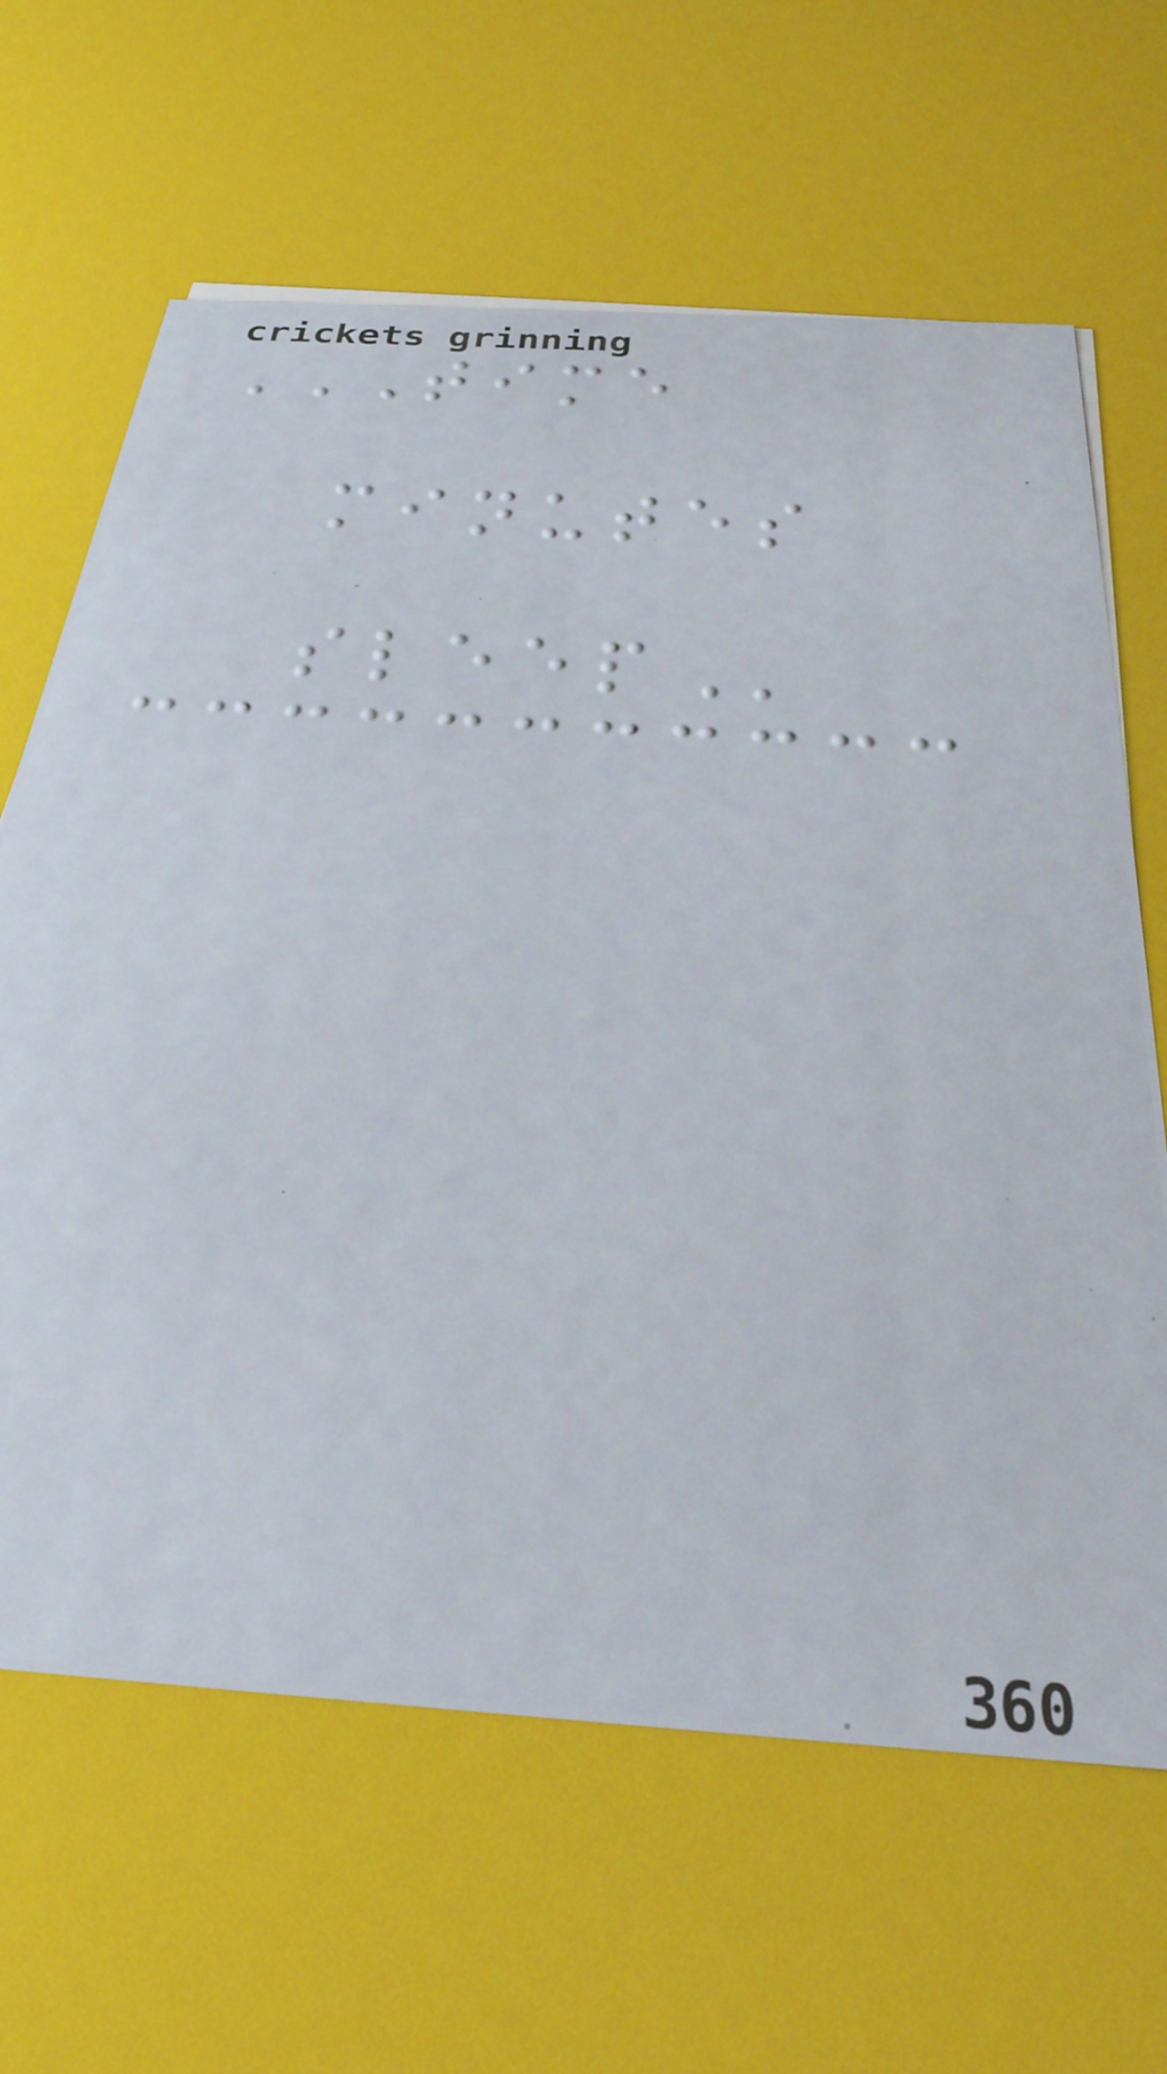TIME
MINUTES
SLEEP
